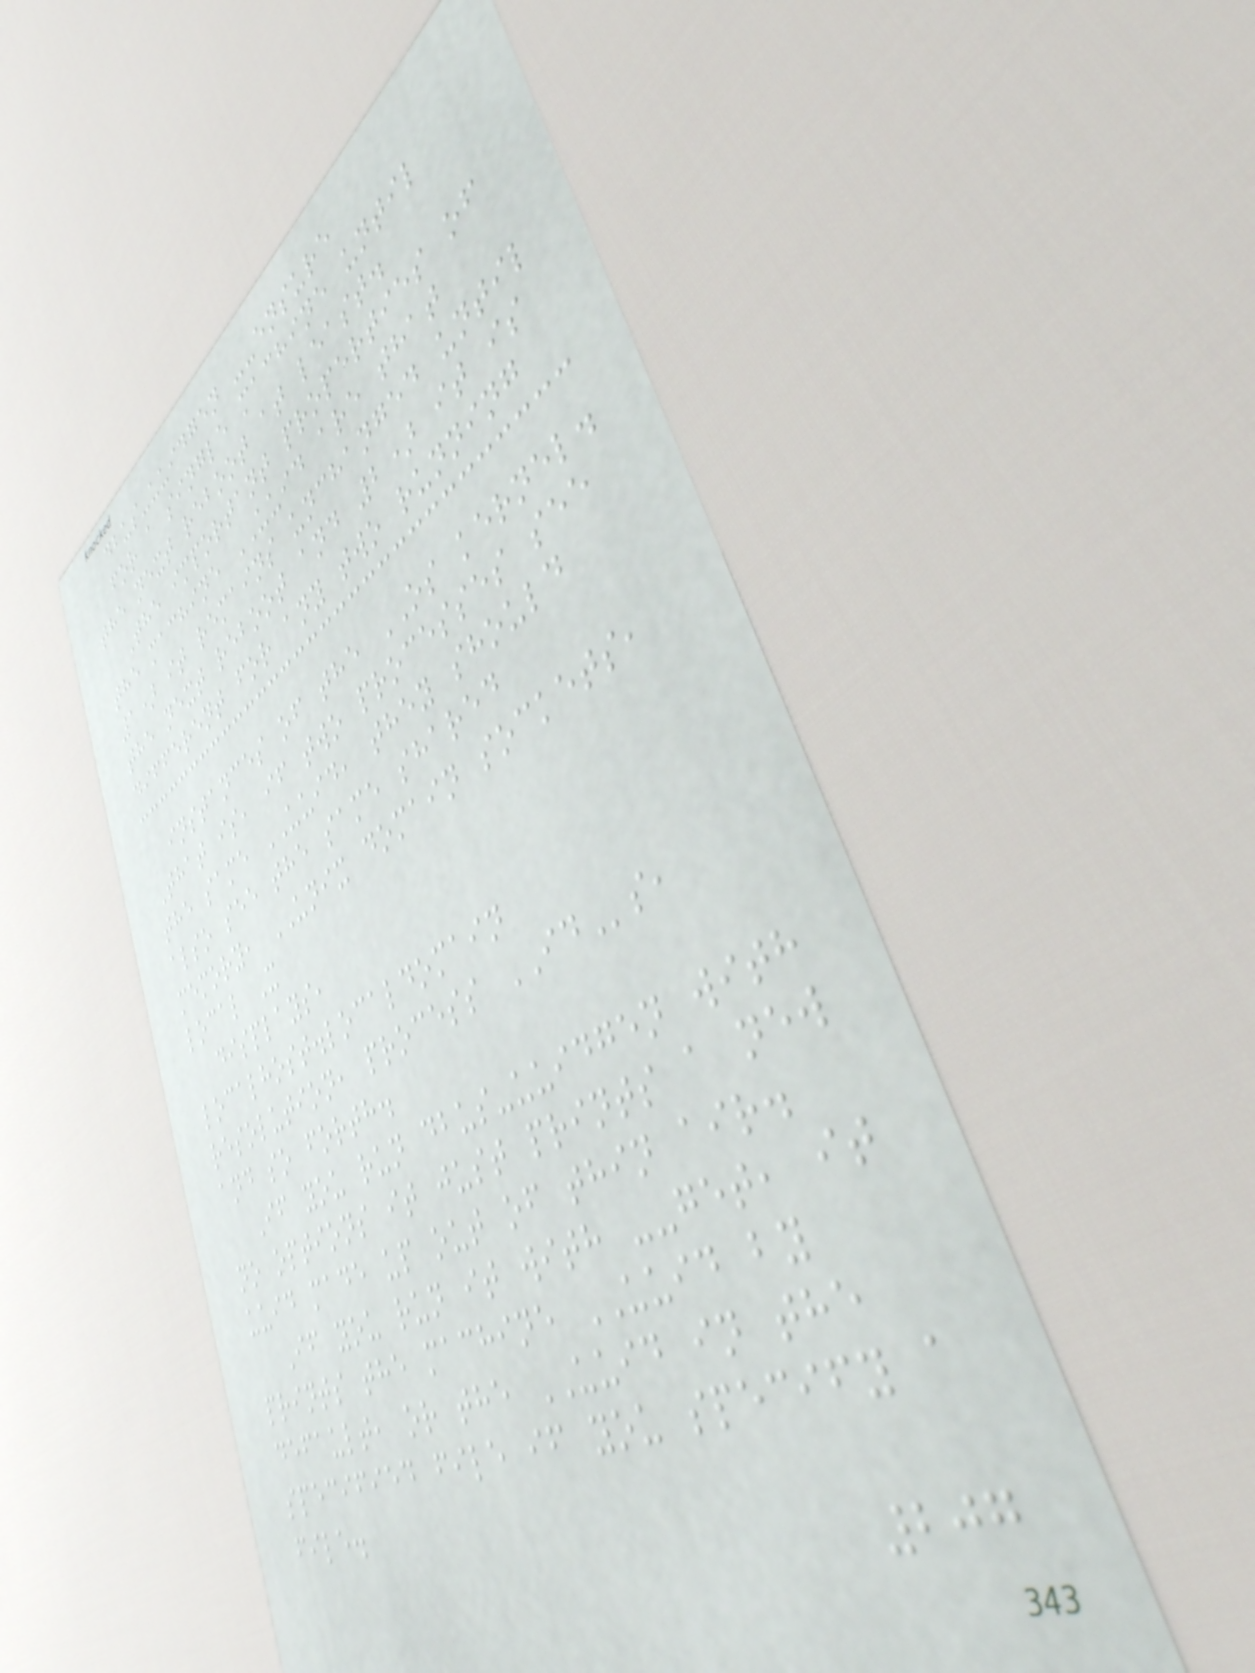dbus-uuidgen --ensure
for a single machine until
the next reboot at least.
The important properties of
the machine UUID are that
1) it remains unchanged until
the next reboot and 2) it is
different for any two running
instances of the OS kernel.
That is, if two processes see
the same UUID, they should
also see the same shared
memory, UNIX domain sockets,
local X
displays,
localhost.localdomain
resolution, process IDs,
and so forth.
If you run dbus-uuidgen with
no options it just prints a new
uuid made up out of thin air.
If you run it with --get, it
prints the machine UUID by
default, or the UUID in the
specified file if you specify a
file.
207
